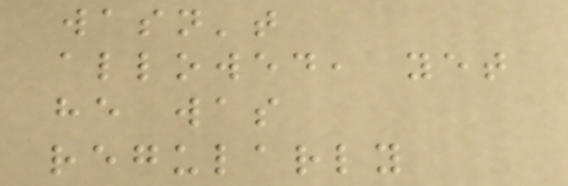wasn't
allowed, yet
he was
regularly
